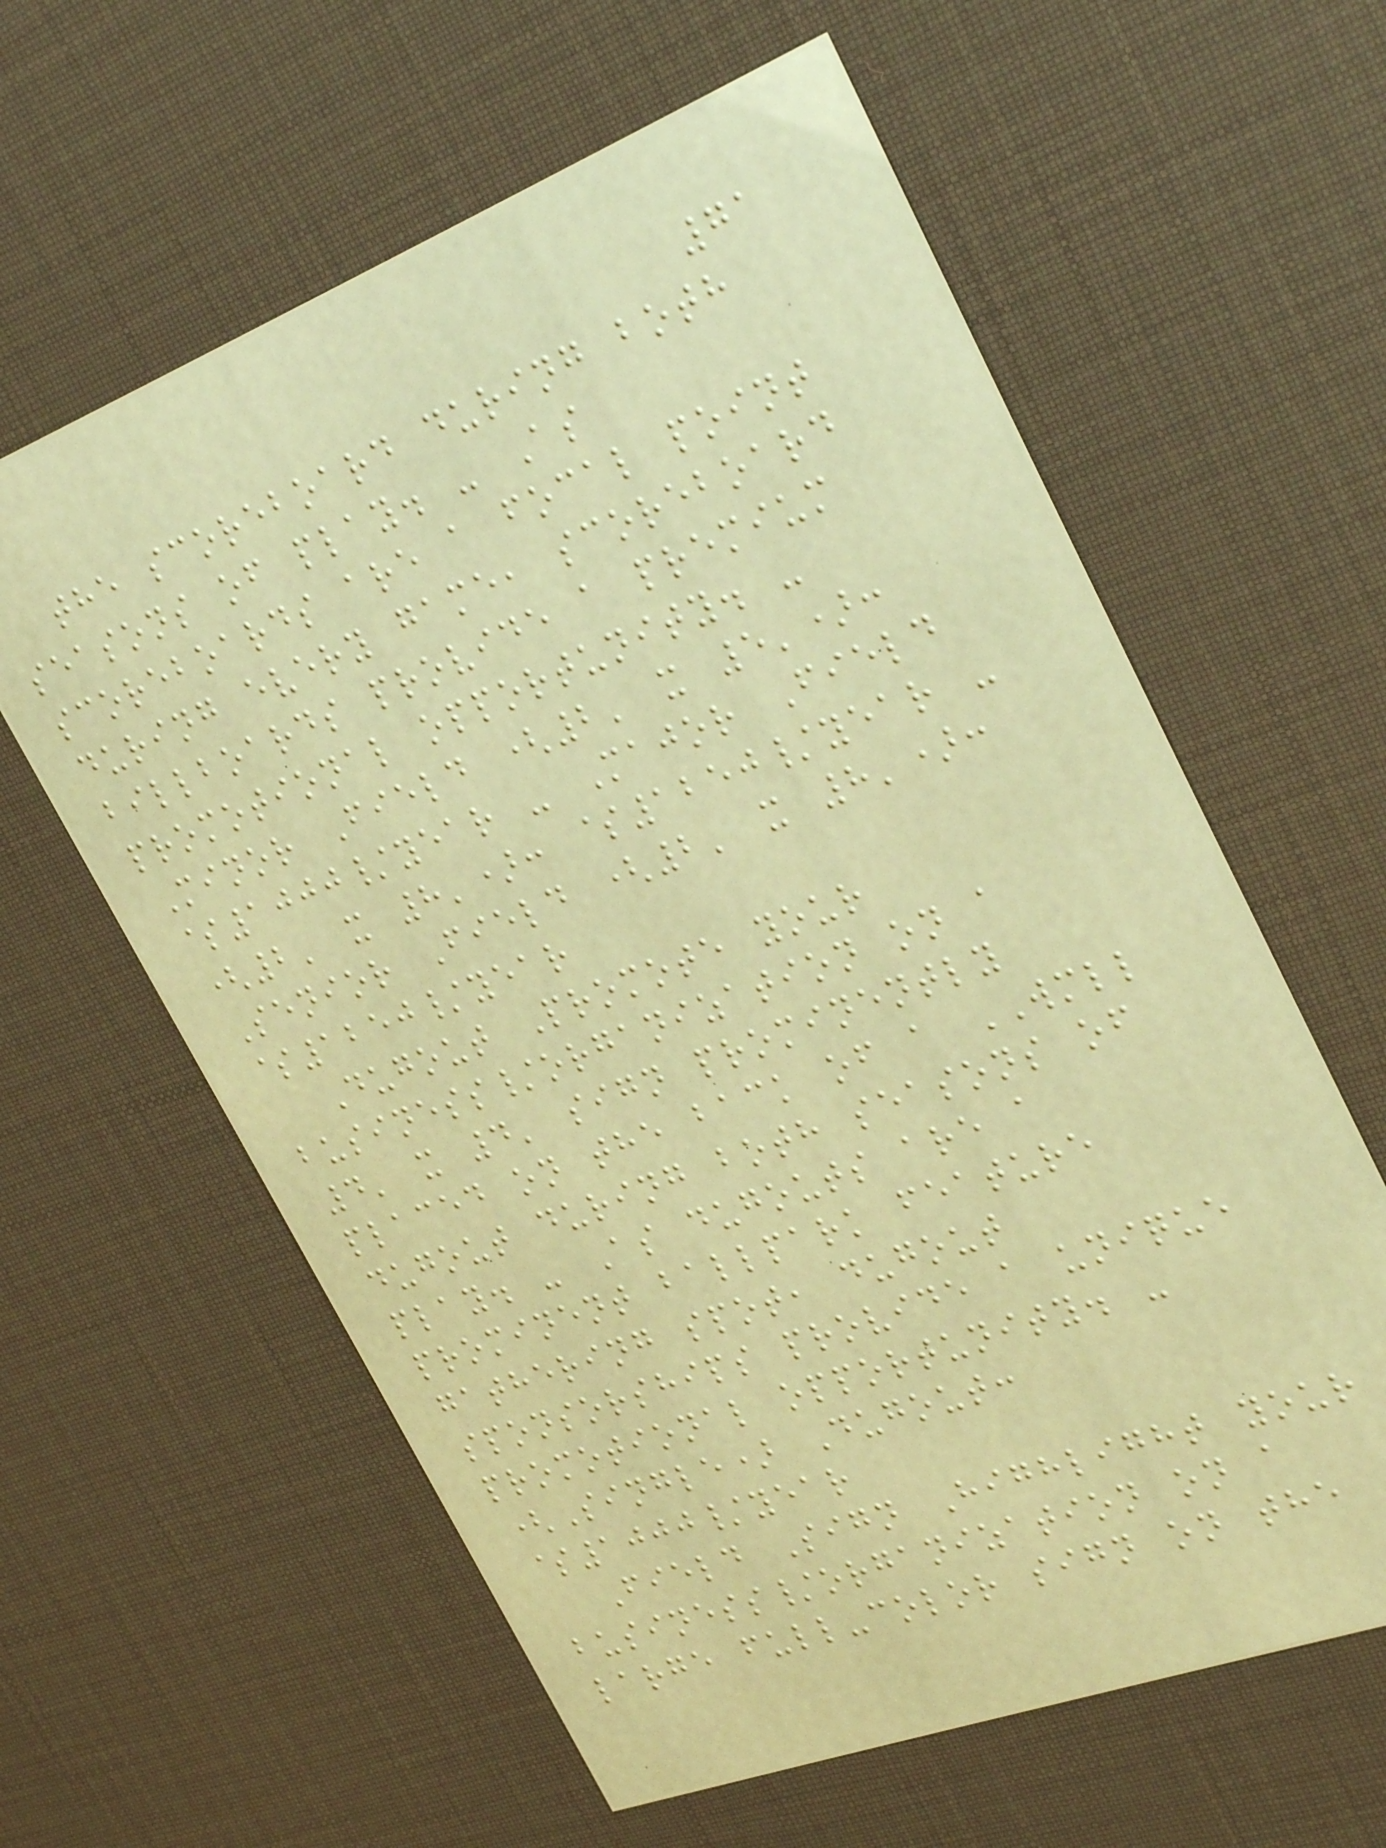71
the scoreboard during both
seasons of play. - As
scoreboards are a focal point
during every game, scoreboard
billboards provide a premium
promotional opportunity. -
Minor Field (2' x 5'):
$1000/year - Major Field
(2' x 8'): $1250/year -
Senior Field (2' x 8'):
$1250/year
Dugout Promote your
business/organization on a
4' x 4' sign prominently
placed on the back of a WMLL
dugout during both seasons of
play. - As dugouts are a
prominent ballpark feature
gathering spot, dugout
sponsorships provide a unique
promotional opportunity. -
(Single) Dugout:
$1000/year
Field Sign Highlight your
business/organization on a
large full-color sign on the
